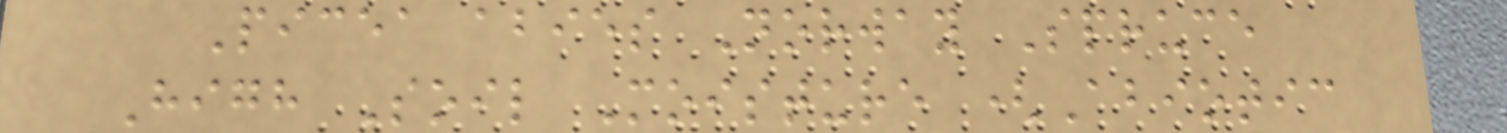Picea abies Norway Spruce
High Soil Moisture (Abiotic
